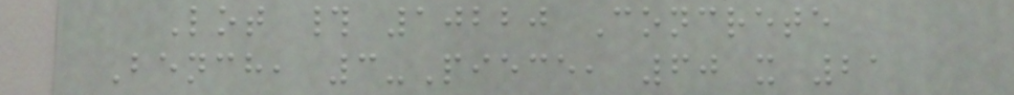Lot # 10220 Concrete
Bench, 3-Piece, 60 x 21
